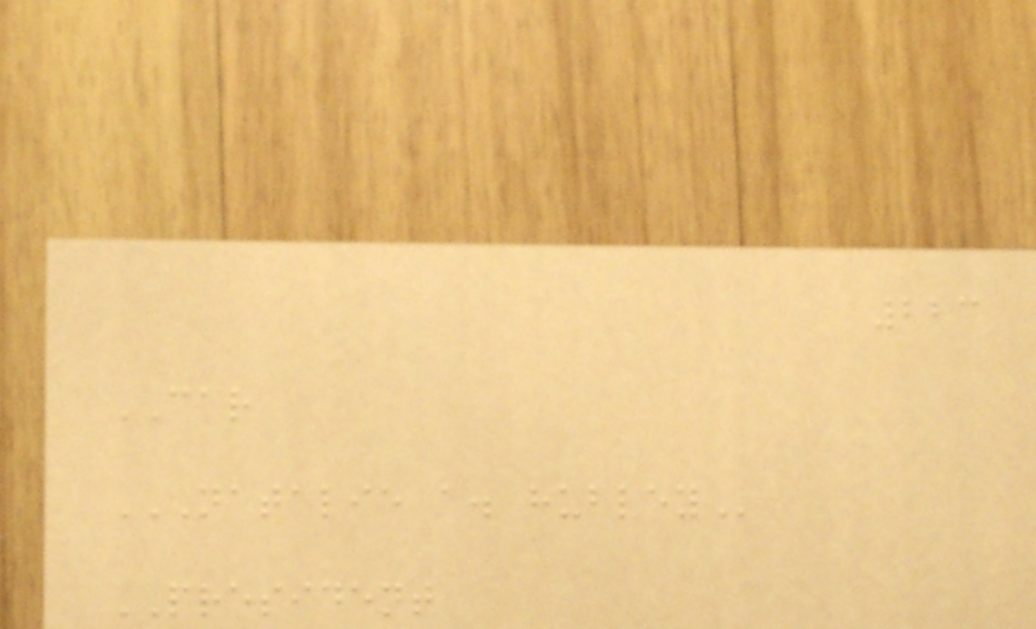223
CAR
NATALIE A. HUBLEY
PRESIDENT
